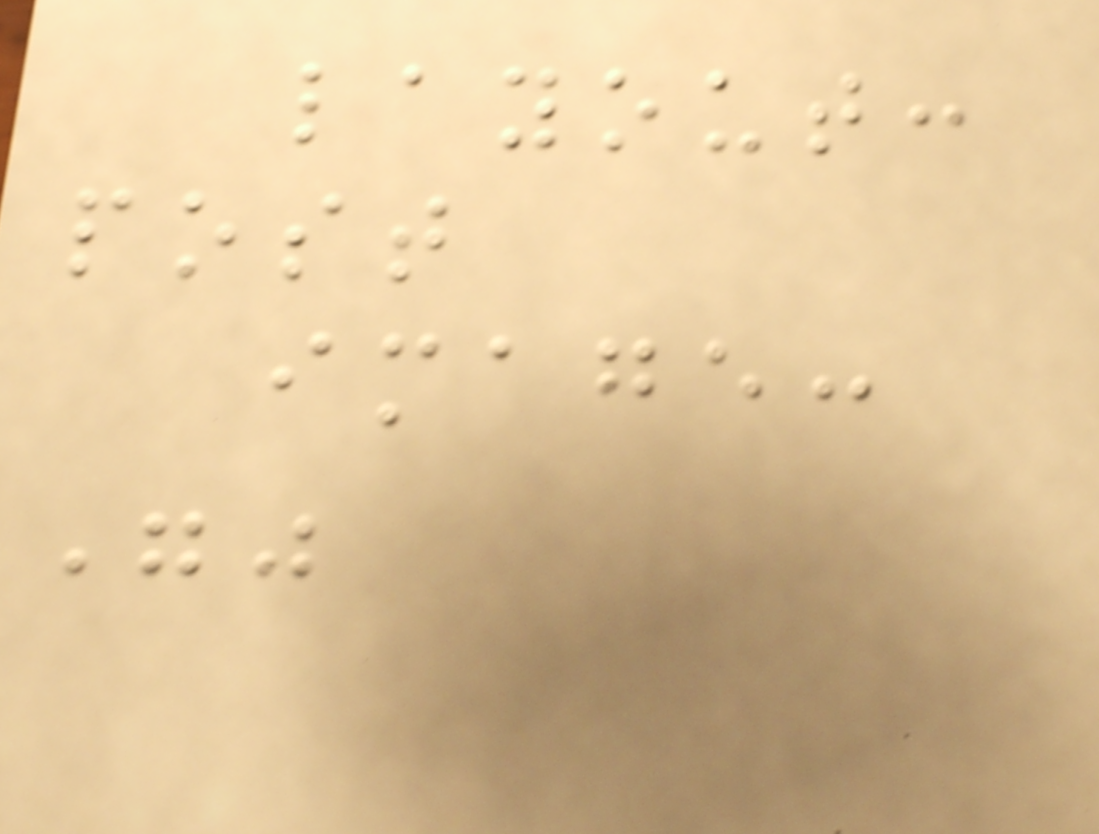layout:
post
image:
""
